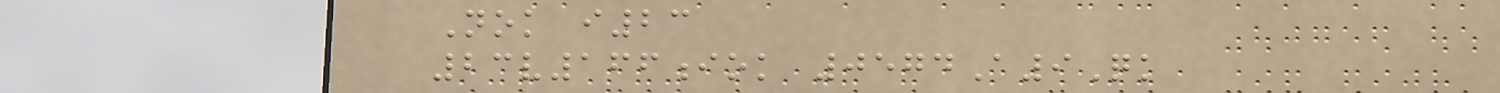Nok i23
23v166iok 0574A9Qk
